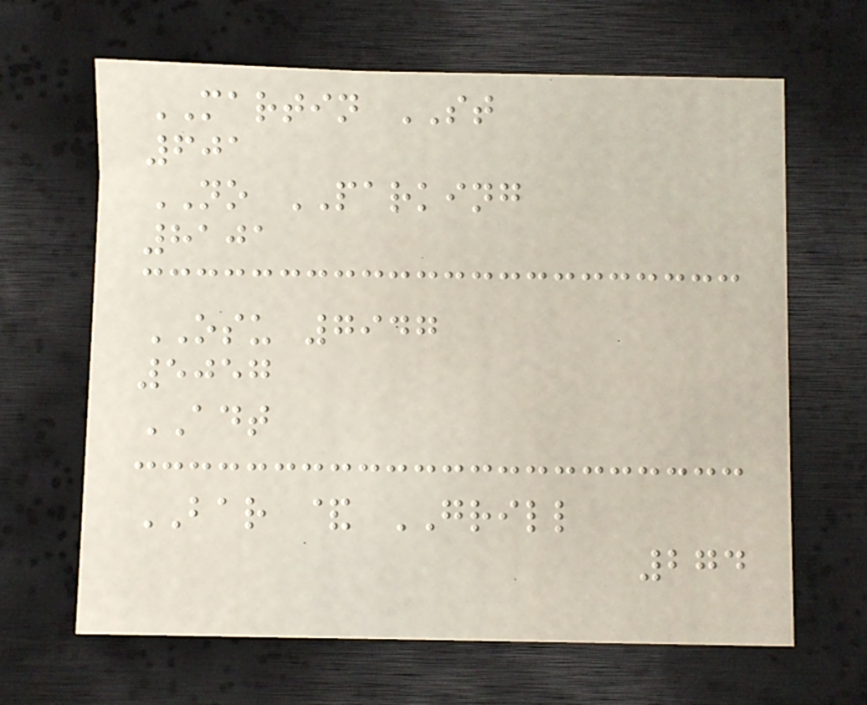MARTIN ST
601
NO PARKING
8101
OSU 7947
5057
ADT
BAR & GRILL
274
